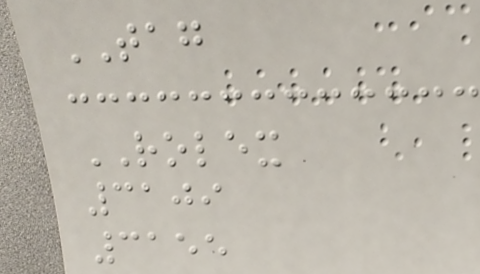TAG
ROLEX
3109
3155
